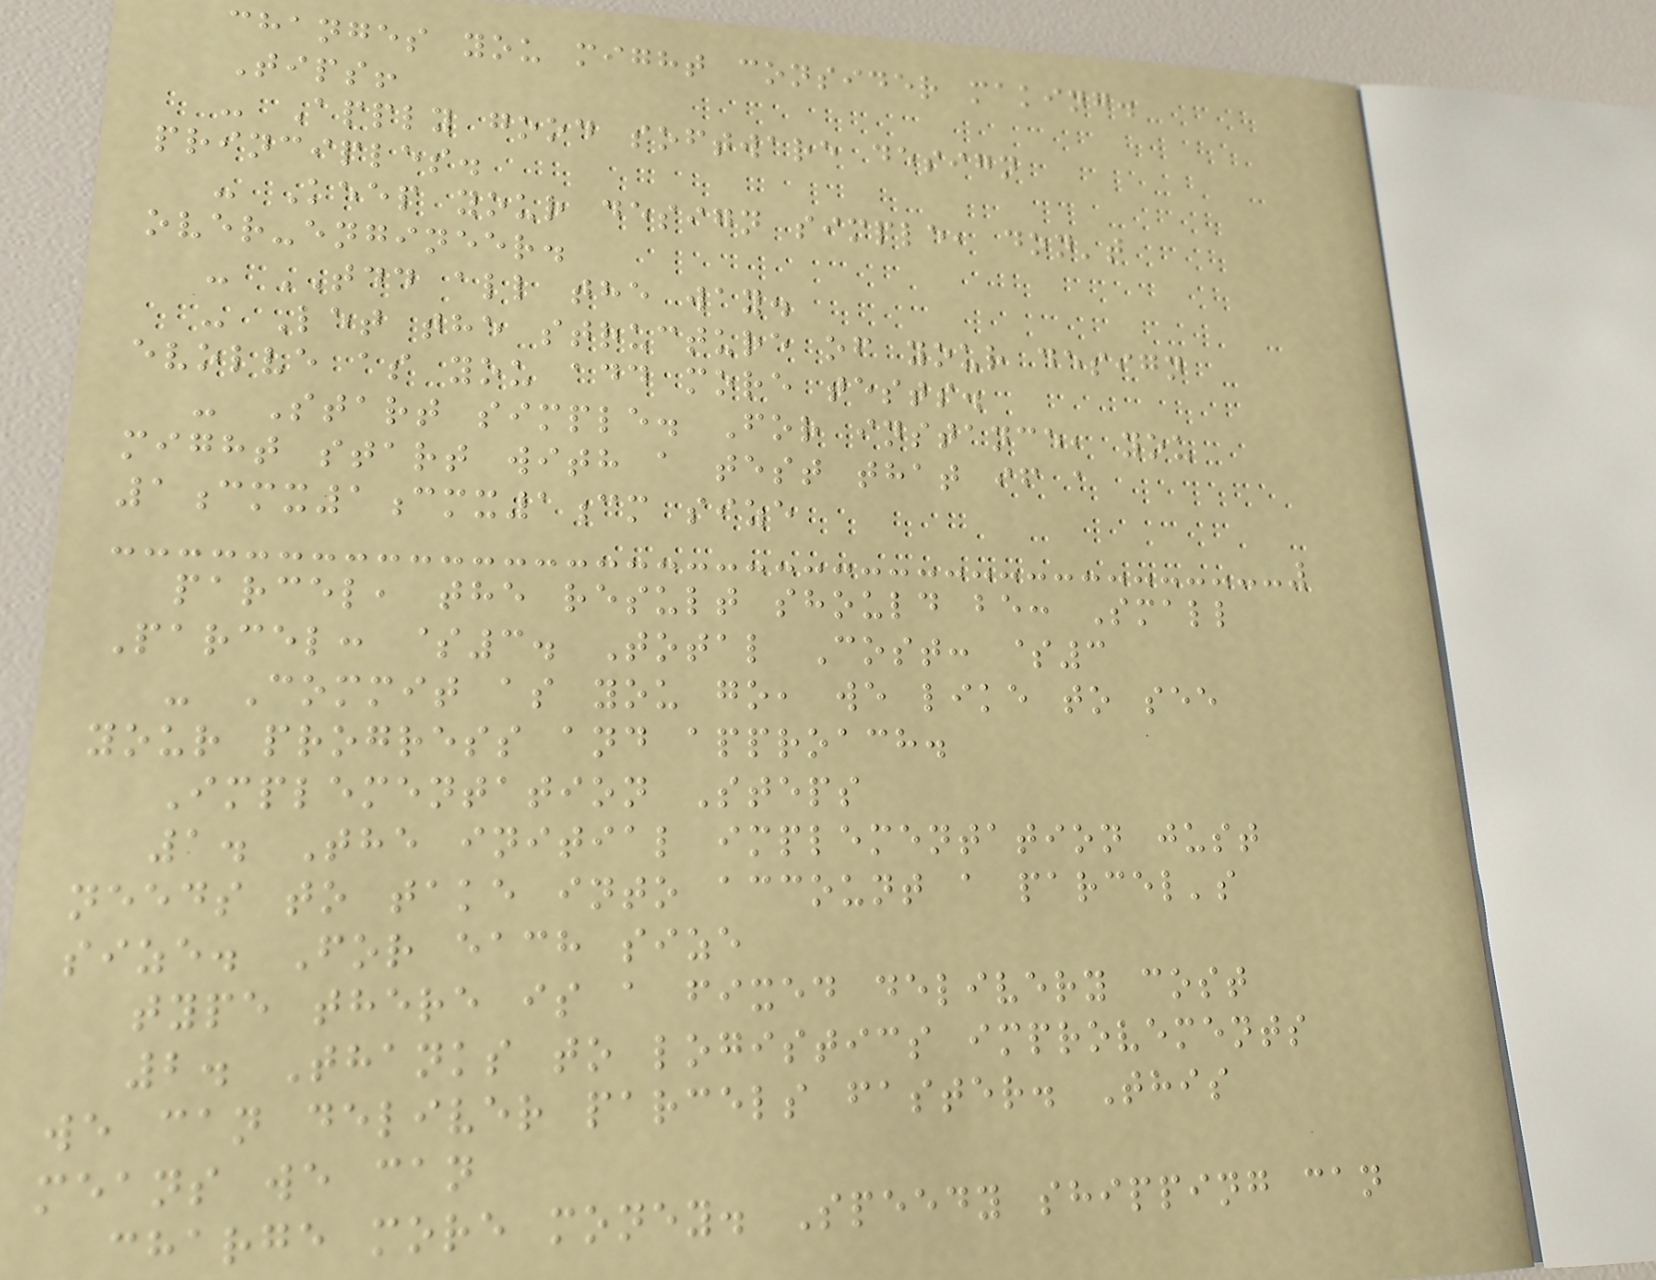changes you might consider making.
Tips!
- Apply good software design
principles.
- Keep your design simple, don't
over-engineer.
- TDD all the way.
- Let the structure of your design
evolve as you add more tests.
- Start simple. For instance, you
might start with a test that if a
1cmx1cmx1cm size
parcel, the result should be: Small
Parcel: $3. Total Cost: $3
- Commit as you go, we like to see
your progress and approach.
Implementation Steps
1. The initial implementation just
needs to take into account a parcel's
size. For each size
type there is a fixed delivery cost
2. Thanks to logistics improvements
we can deliver parcels faster. This
means we can
charge more money. Speedy shipping can
